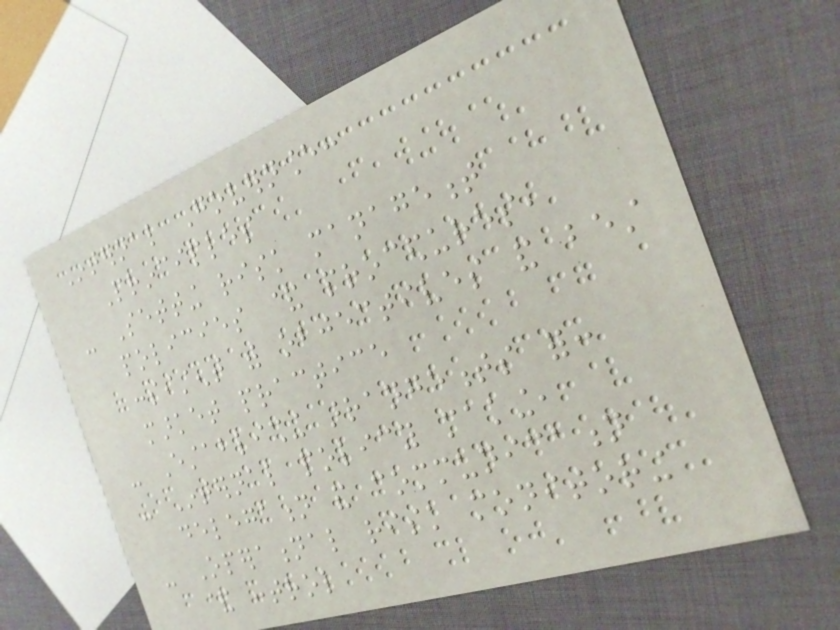Internal Governance:
Principles
- Setting risk management
policies & procedures,
consistent with objectives and best
market practice
- Establishing arrangements for:
- Internal policy making,
delegation and communication
- Operational risk monitoring
& control
